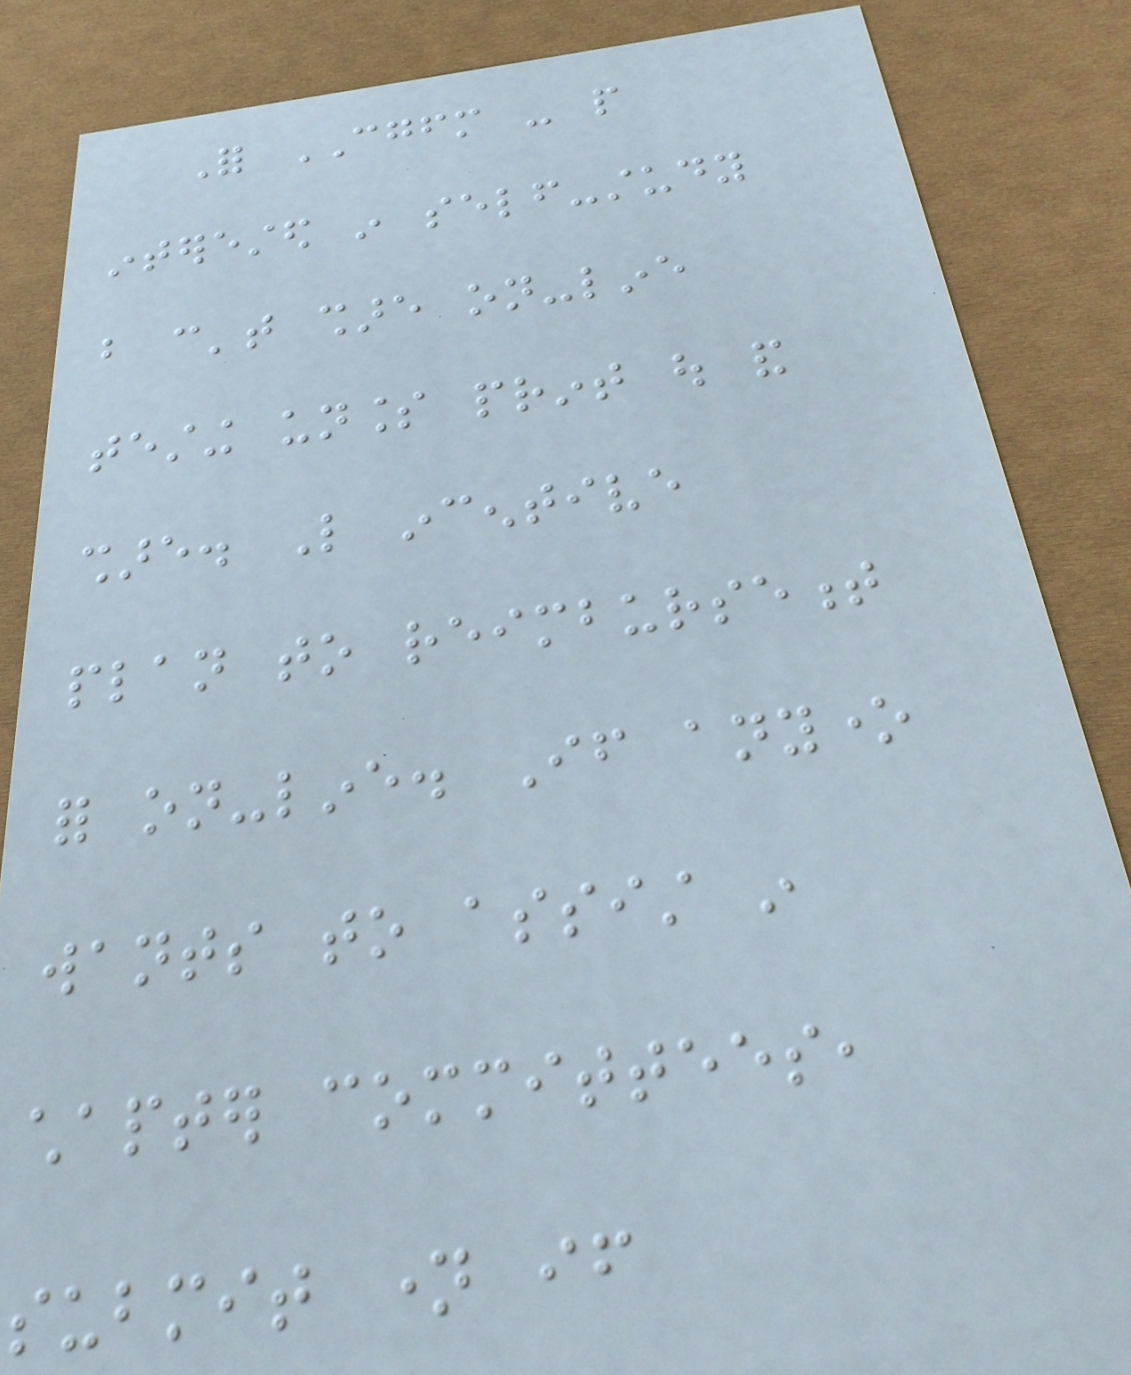For CGFM - people
interested in self-study
but can't share on-line
testing unless print out and
share. Like incentive
plan to reimbursement
for on-line. If anyone
wants to assist in
chapter committees,
submit name if
